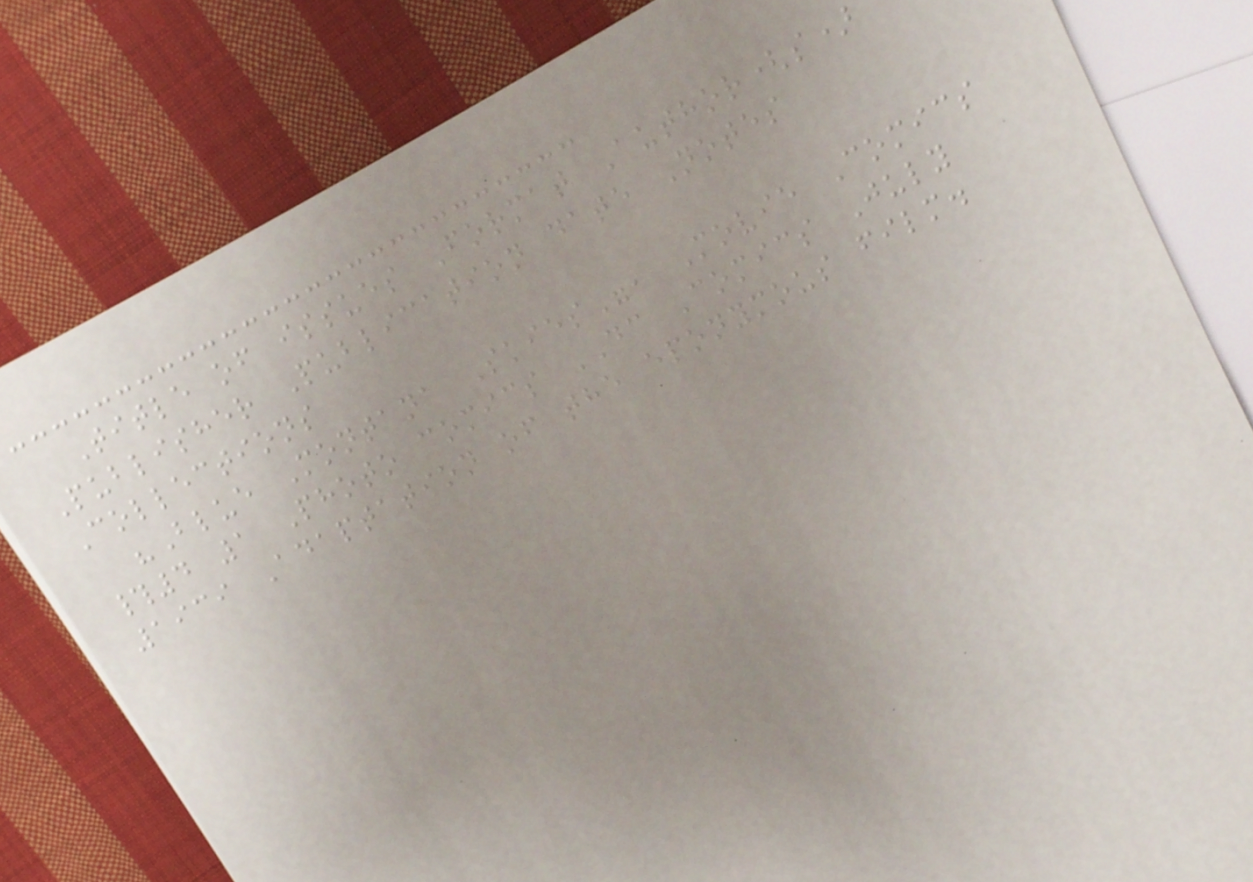Title of issues Format Author(s)
Publisher Publication date Notes
Collections
"Blue Montana Skies", Movie Comics
#4 1 Photo comics DC Comics July
1939 Adaptation of the eponymous film.
